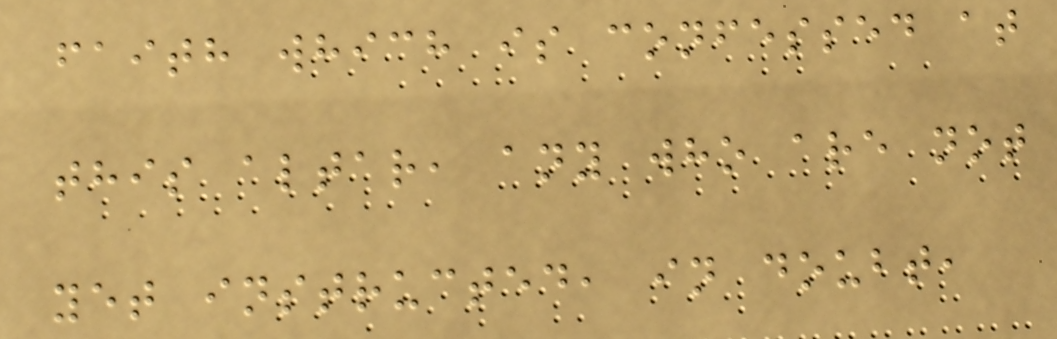faith which is confessed at
this altar, any who are not
yet instructed, in doubt,
